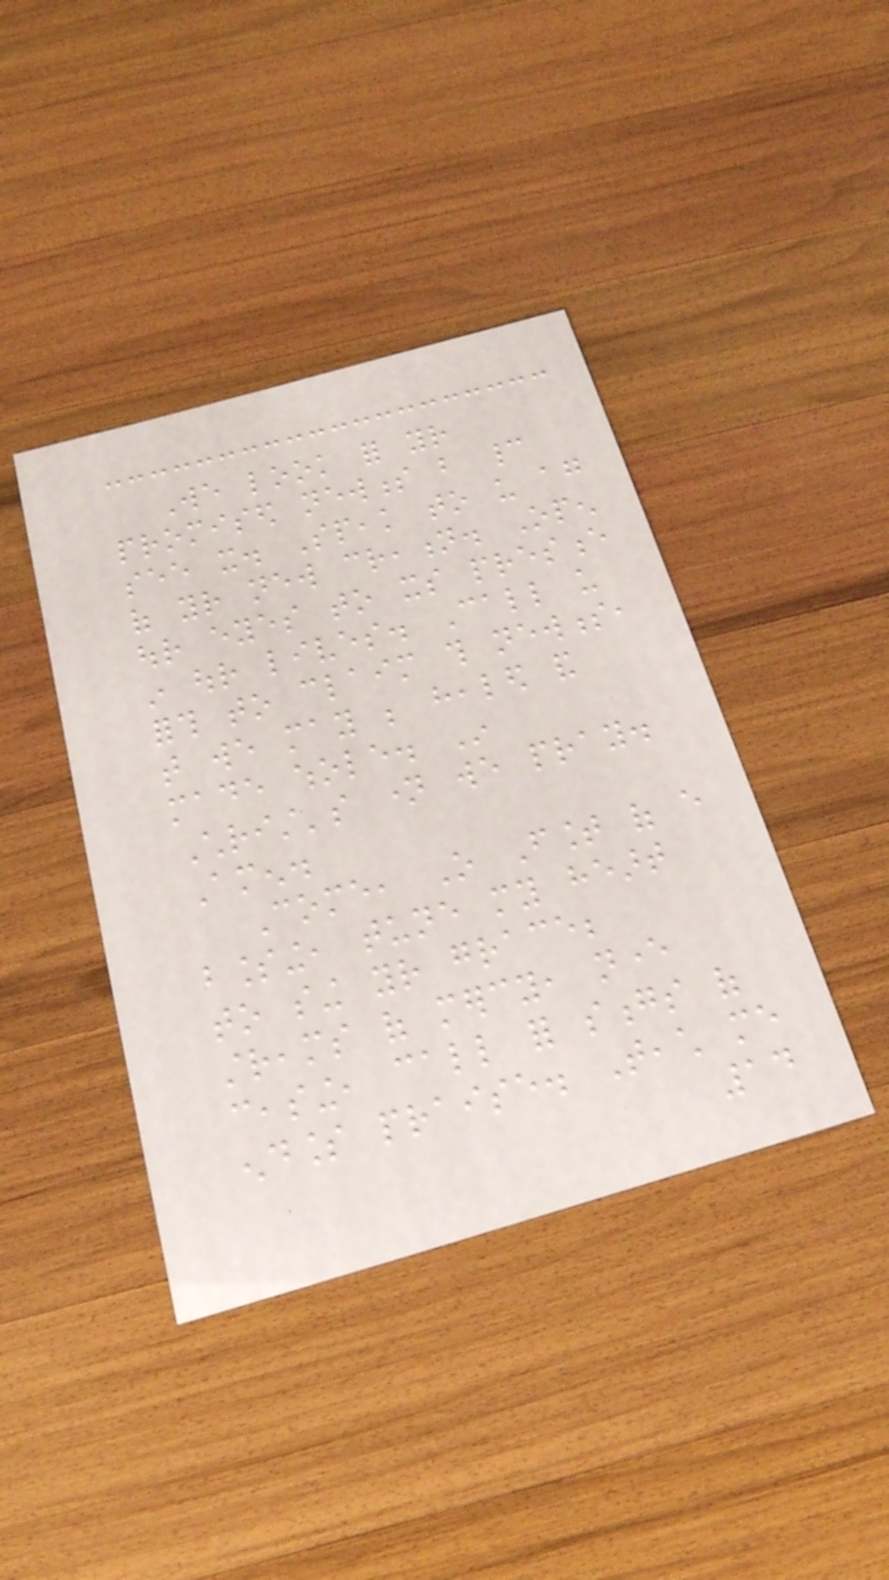We look for your
promised newness but cannot
see it. Speak to us again
of your new creation. Open
our eyes to its presence
in our lives. Call us
forth to claim this newness,
that we may be healed and
made whole. In
Christ's name we pray.
Amen.
Come, O Fount of every
blessing, tune my heart
to sing your grace;
streams of mercy, never
ceasing, call for songs of
endless praise. Teach me
14
